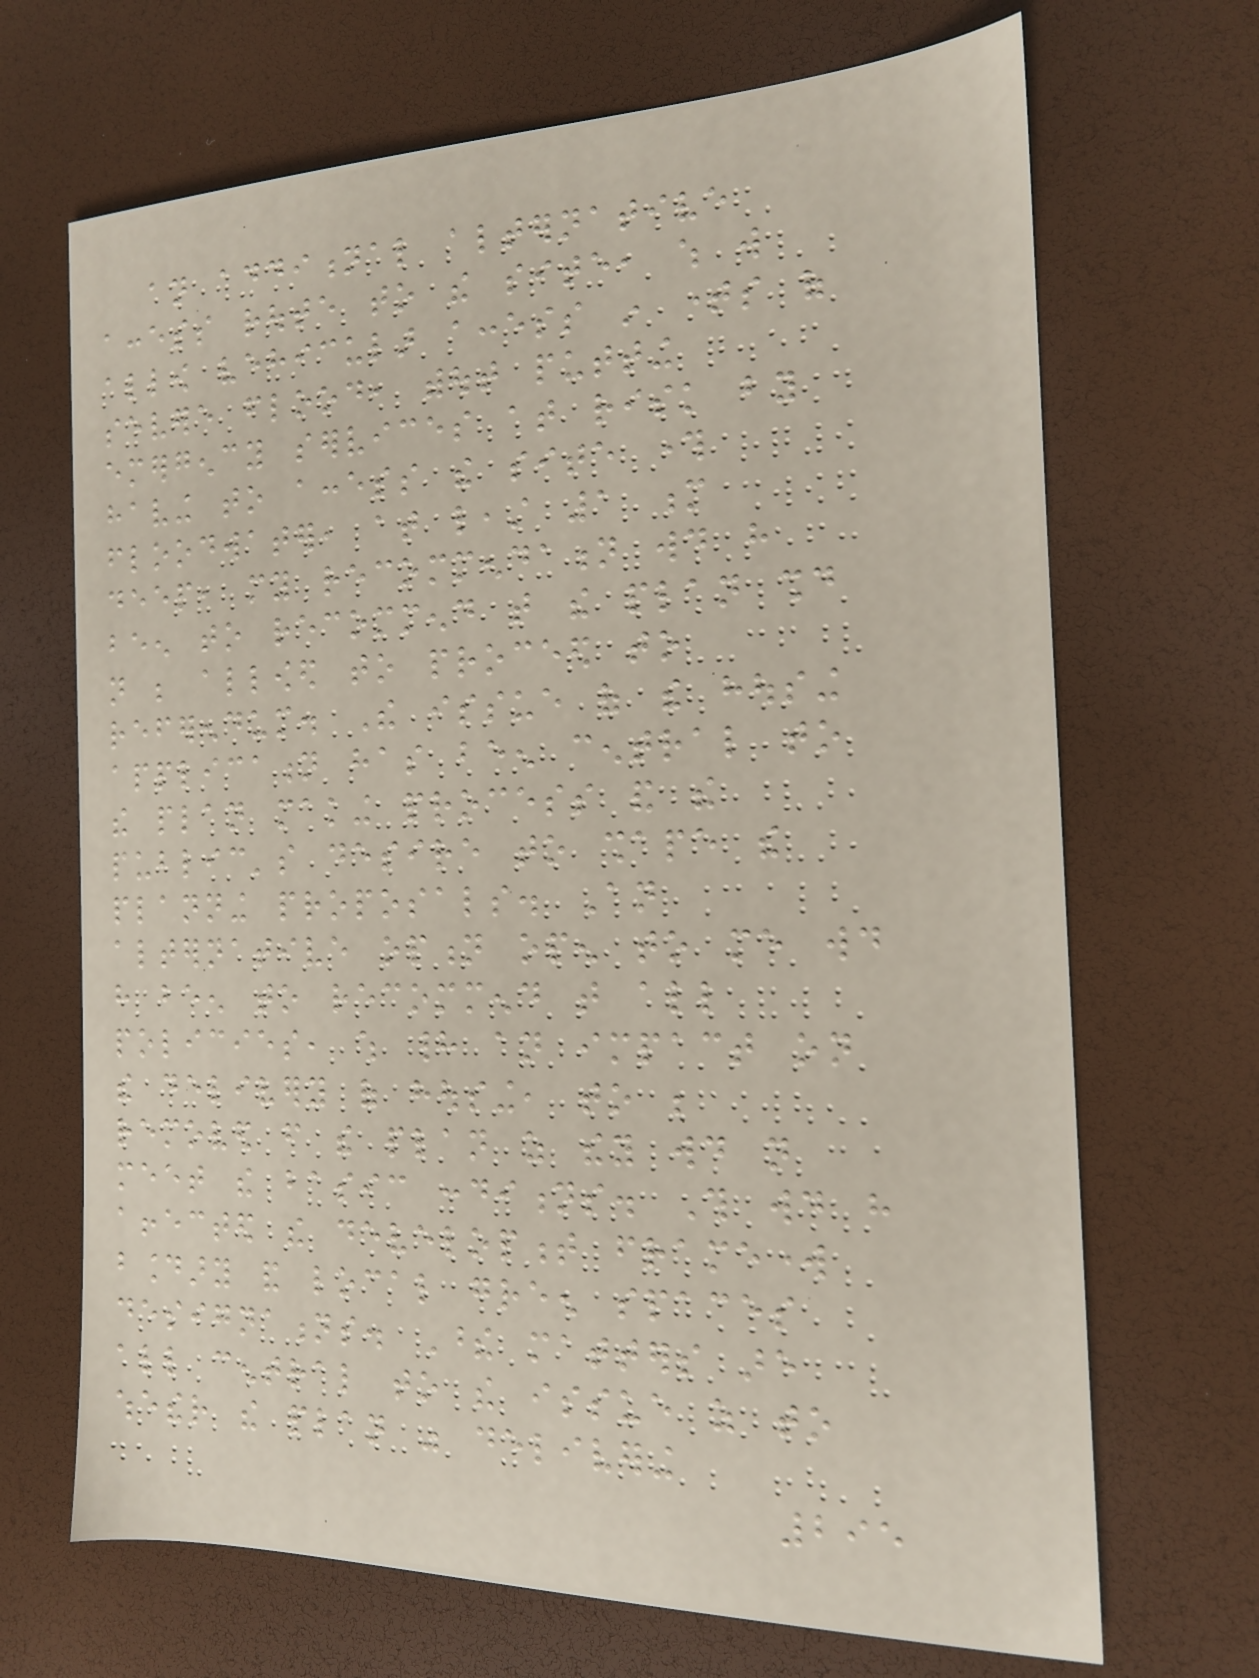an additional alternative
access route to the site, which will
allow vehicular access in times of
severe flood, without putting
emergency services at risk by
having to access the site through
floodwater, at least 1 m
deep, my recommendation would have
been to recommend that the plan should
not be allowed to proceed to
referendum. The issue of the housing
application has been central to
the plan making process and the
public's desire to shape the
planning proposals. An
alternative option open to me would
have been to recommend that all
policies, which had an impact on
the delivery of housing, to be
removed from the plan as they would not
meet the basic conditions. This would have
affected the development framework
boundary and local green spaces
designations. These matters are
all central to the issue as to
whether the plan was delivering
295
